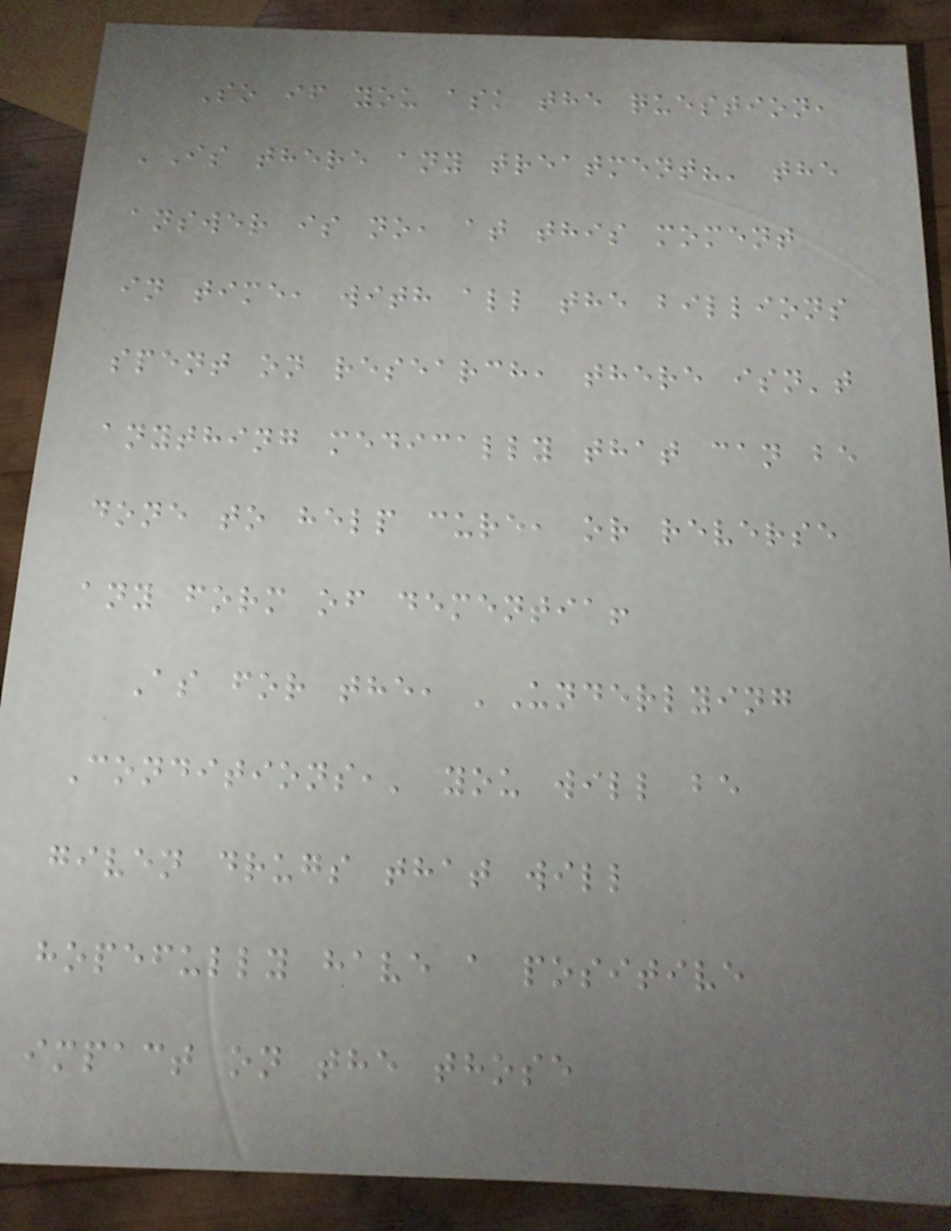So if you ask the question,
'Is there any treatment?' the
answer is no, at this moment
in time, with all the billions
spent on research, there isn't
anything medically that can be
done to help cure, or reverse
any form of dementia!
As for the, 'Underlying
Conditions,' you will be
given drugs that will
hopefully have a positive
impact on the those
